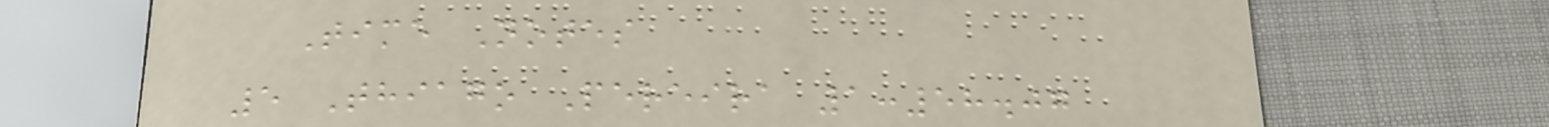Time Notes
5 Thiago Pereira 1:58.07
